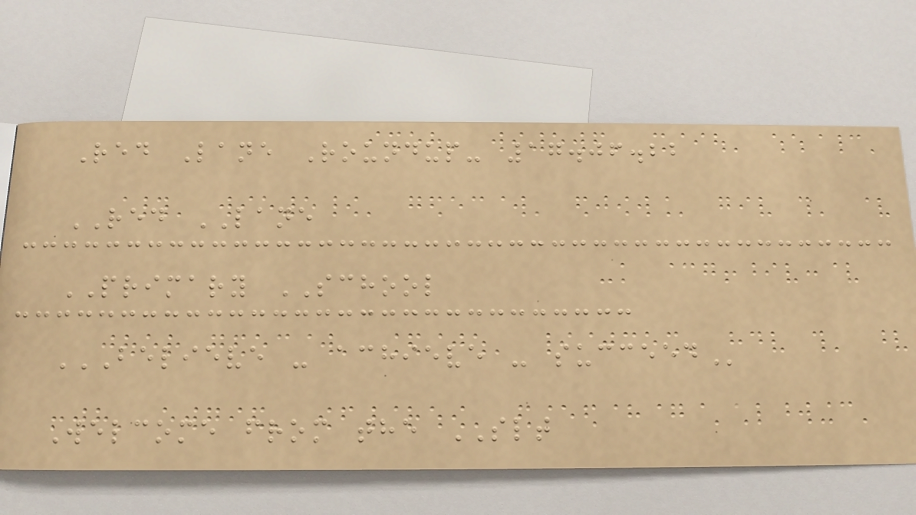Red Lane Roundup- 17.06.22
RED LANE
PRIMARY SCHOOL
BELIEVE - ACHIEVE - SUCCEED
Welcome from the SLT
